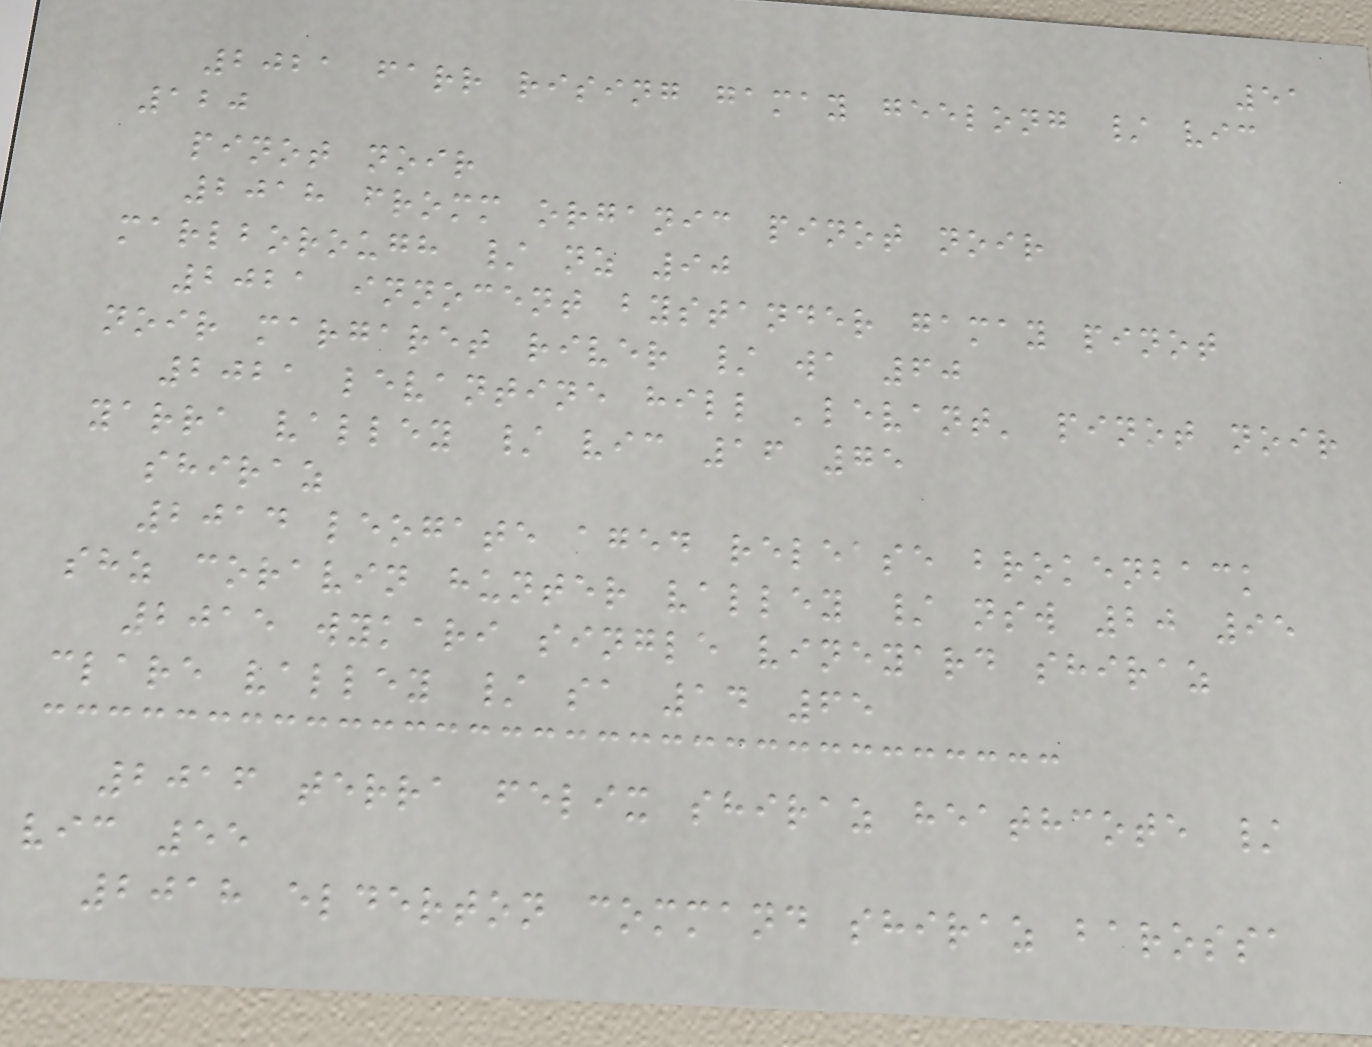51
2021 farr rising gamay geelong / vic
120
pinot noir
2018 fromm organic pinot noir
marlborough / nz 90
2021 innocent bystander gamay pinot
noir margaret river / wa 60
2021 levantine hill 'levant' pinot noir
yarra valley / vic 16 75
shiraz
2014 leogate aged release brokenback
shz coravin hunter valley / nsw 20 95
2015 wykari single vineyard shiraz
clare valley / sa 14 65
2016 terra felix shiraz heathcote /
vic 55
2018 elderton command shiraz barossa
